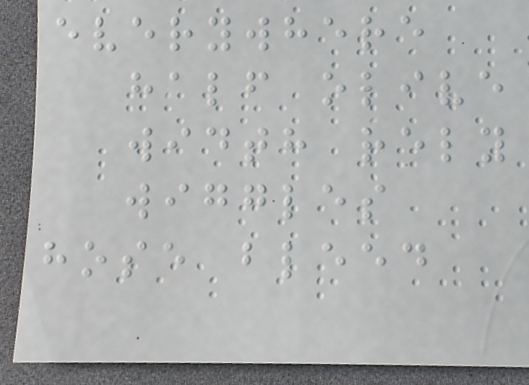everywhere
half olive
width rely
wiggles
hose bleed
